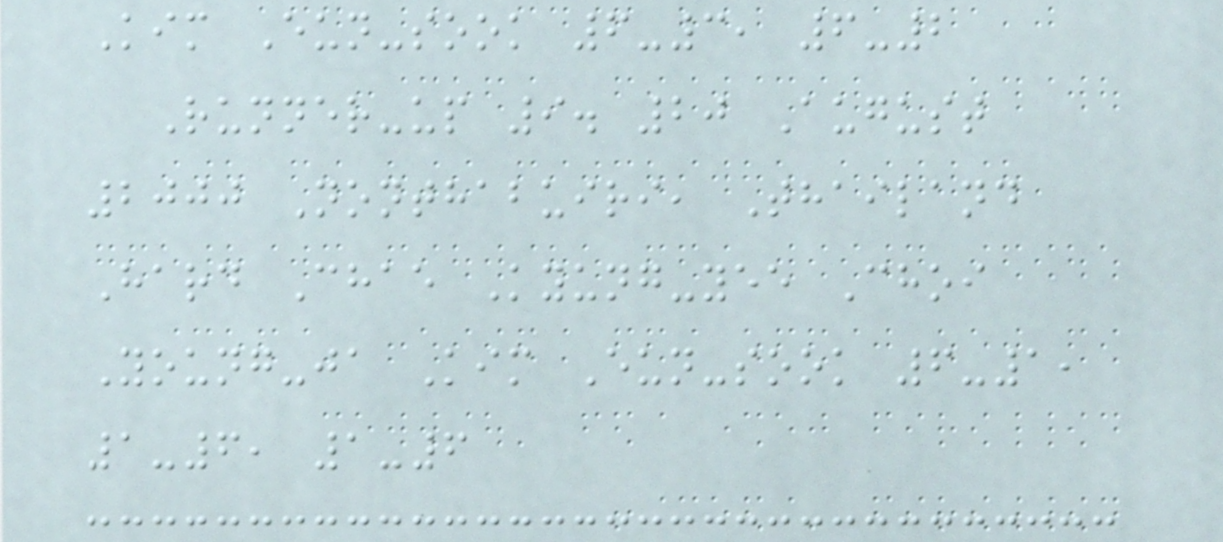Kim Eun-sook 6-3, 6-2
Runner-up 9. 20 August
2000 Nonthabuiri, Thailand
Hard Chae Kyung-yee Choi
Young-ja Kim Eun-sook 6-1,
1-6, 1-6
